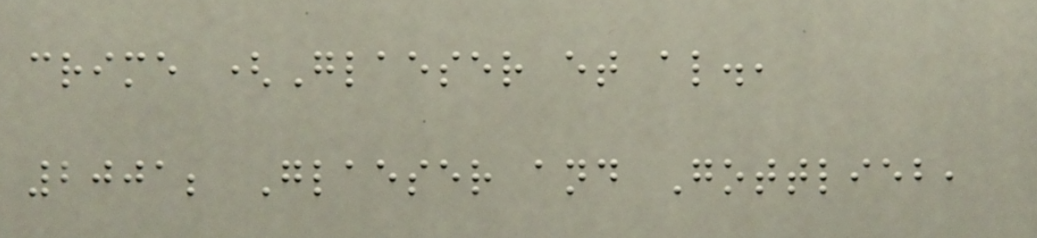crime (Glaeser et al.,
2001; Glaeser and Gottlieb,
